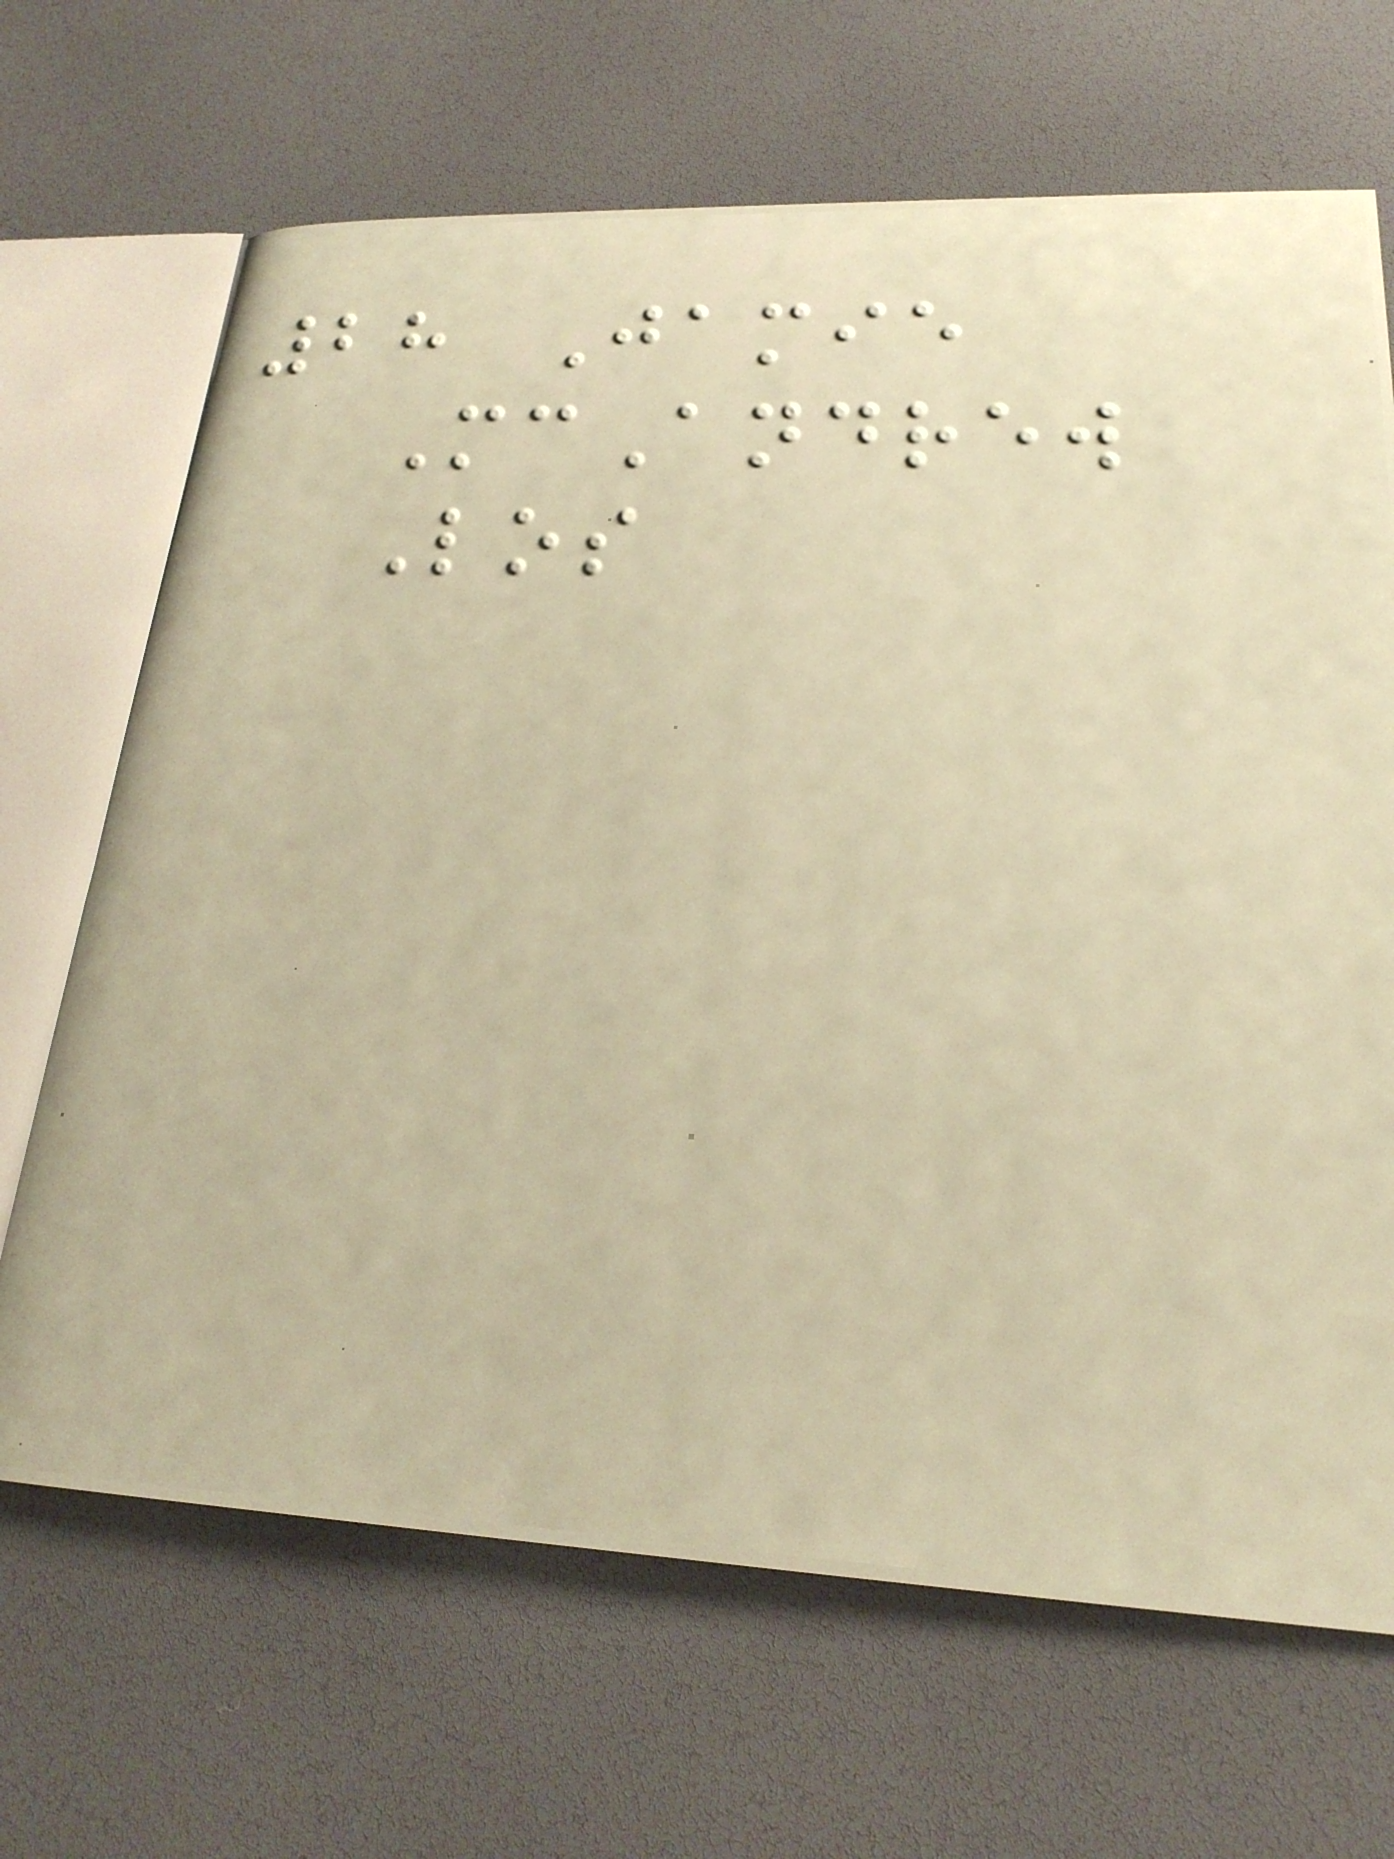28 Jamie
McAndrew
Los
